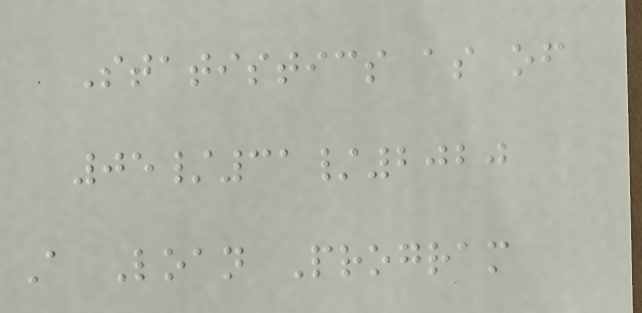Statistics as of
05/31/2020
A Loan Program
